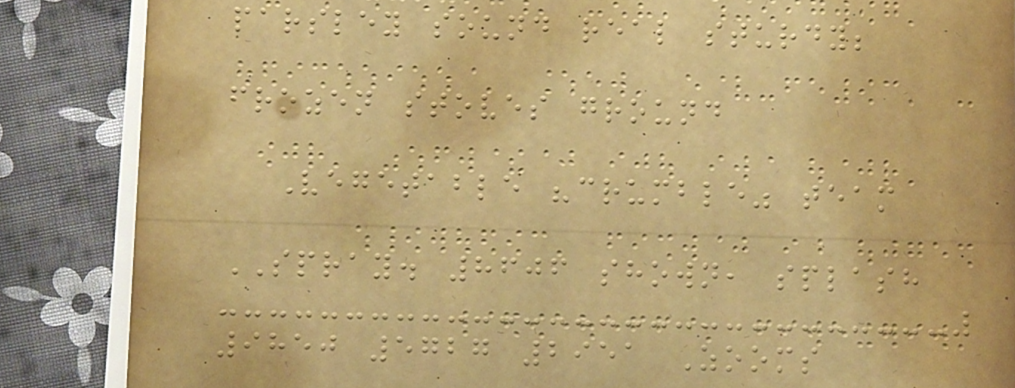parsley sound real sturdy;
frozen stoves ground
Vegetable "crumble" team
SPRAY. 8606 shown, splash
9850 5727 2951 Zooms
